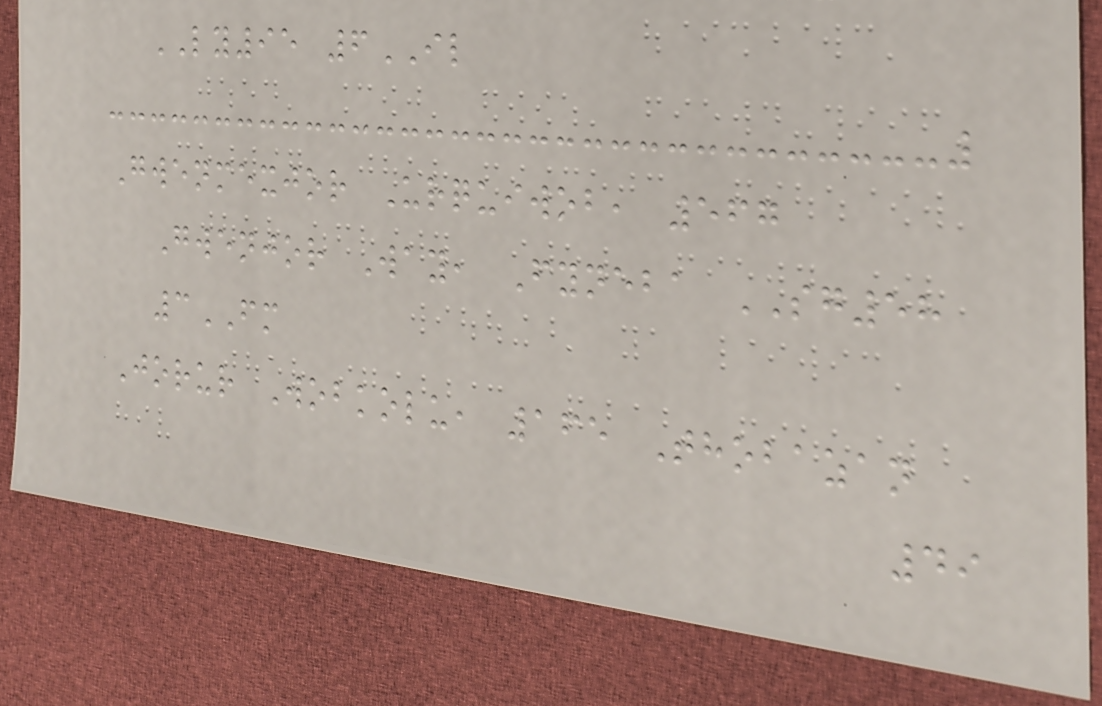LY95 6IL
Gwenmexjor Urquiwob, 567
Gwenjor Way, Fyneba SG58
3FM
Jorur Wobkolu, 165 Thobazan
49
